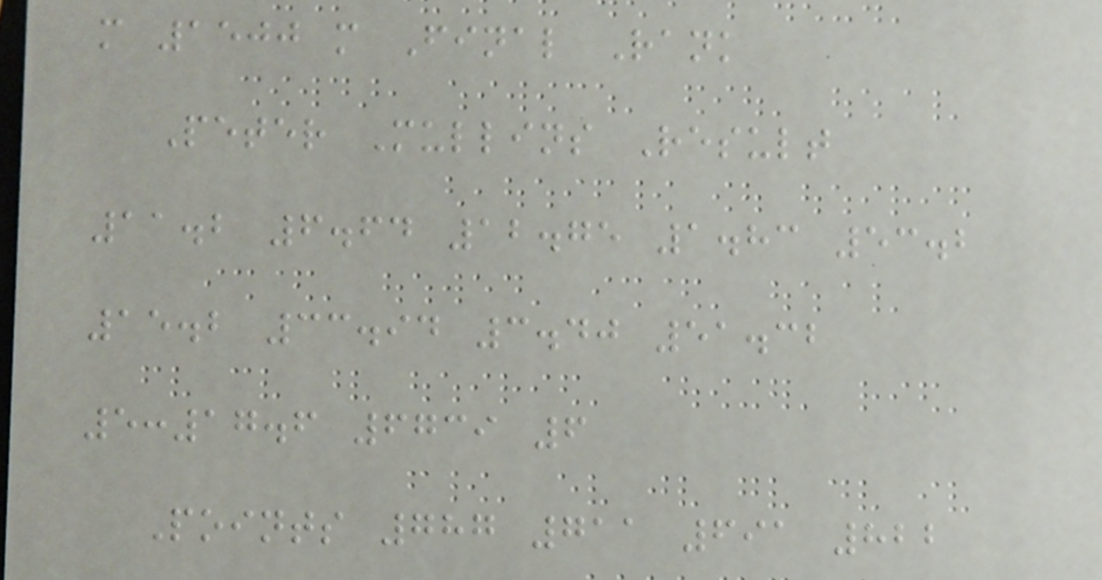m 1500 m Final Rank
Peter Mullins Result
11.2 6.64 12.75 1.83 53.2
15.2 33.94 3.40 51.32
5:17.6 6739 6
Points 787 711 691 822
